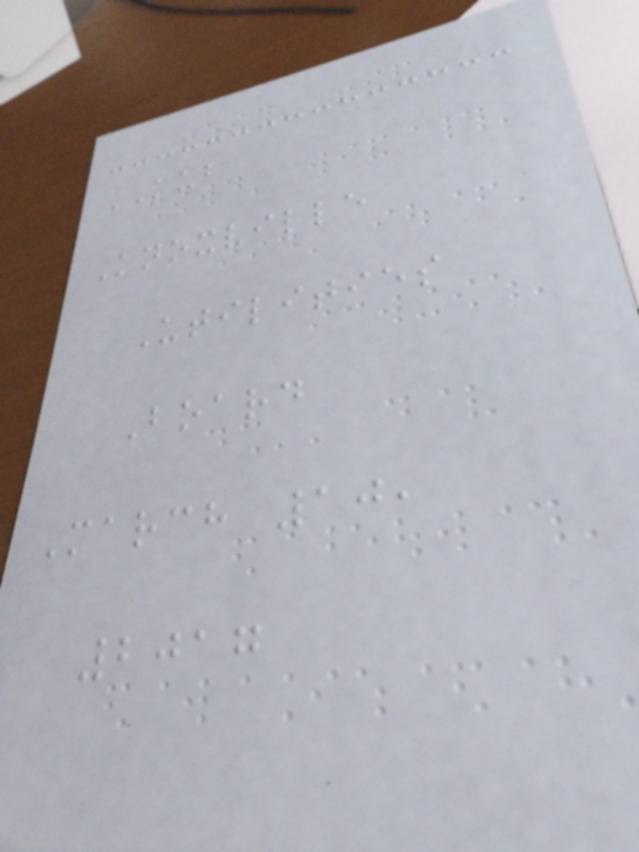KUB
Knoxville
Utilities
Board
March 10,
2017
